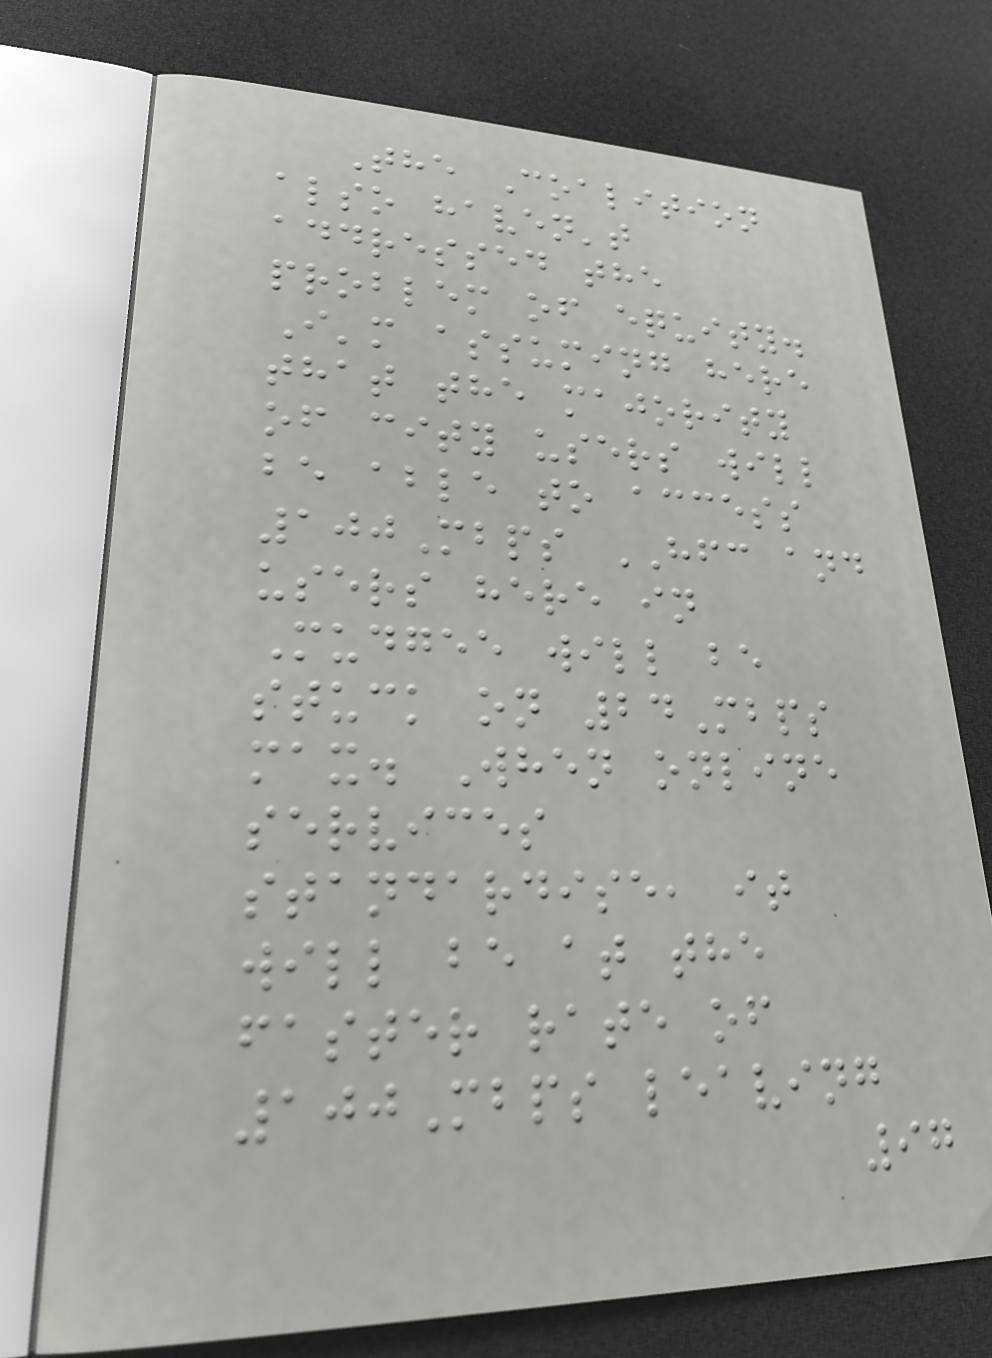The Coalition
also haven't
addressed the
problem of equity.
I'm assuming here
that the majority
of city users will
be able to access
100Mbps HFC and
users here in
Mudgee will be
stuck on 24Mbps
max. When online
services
standardise, it
will be at the
faster rate of
100Mbps leaving
97
